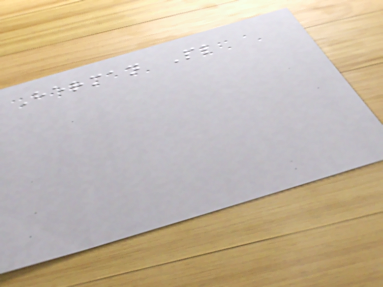Herman Pl
